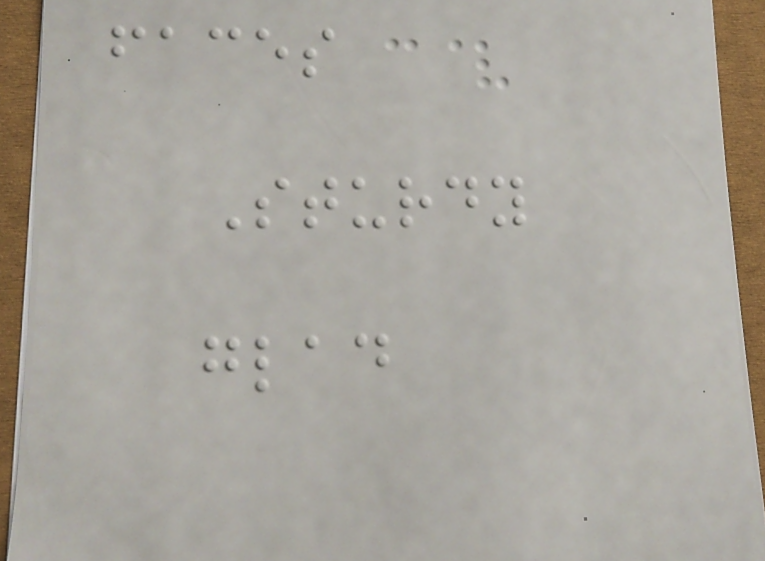faces
Sturdy
glad
